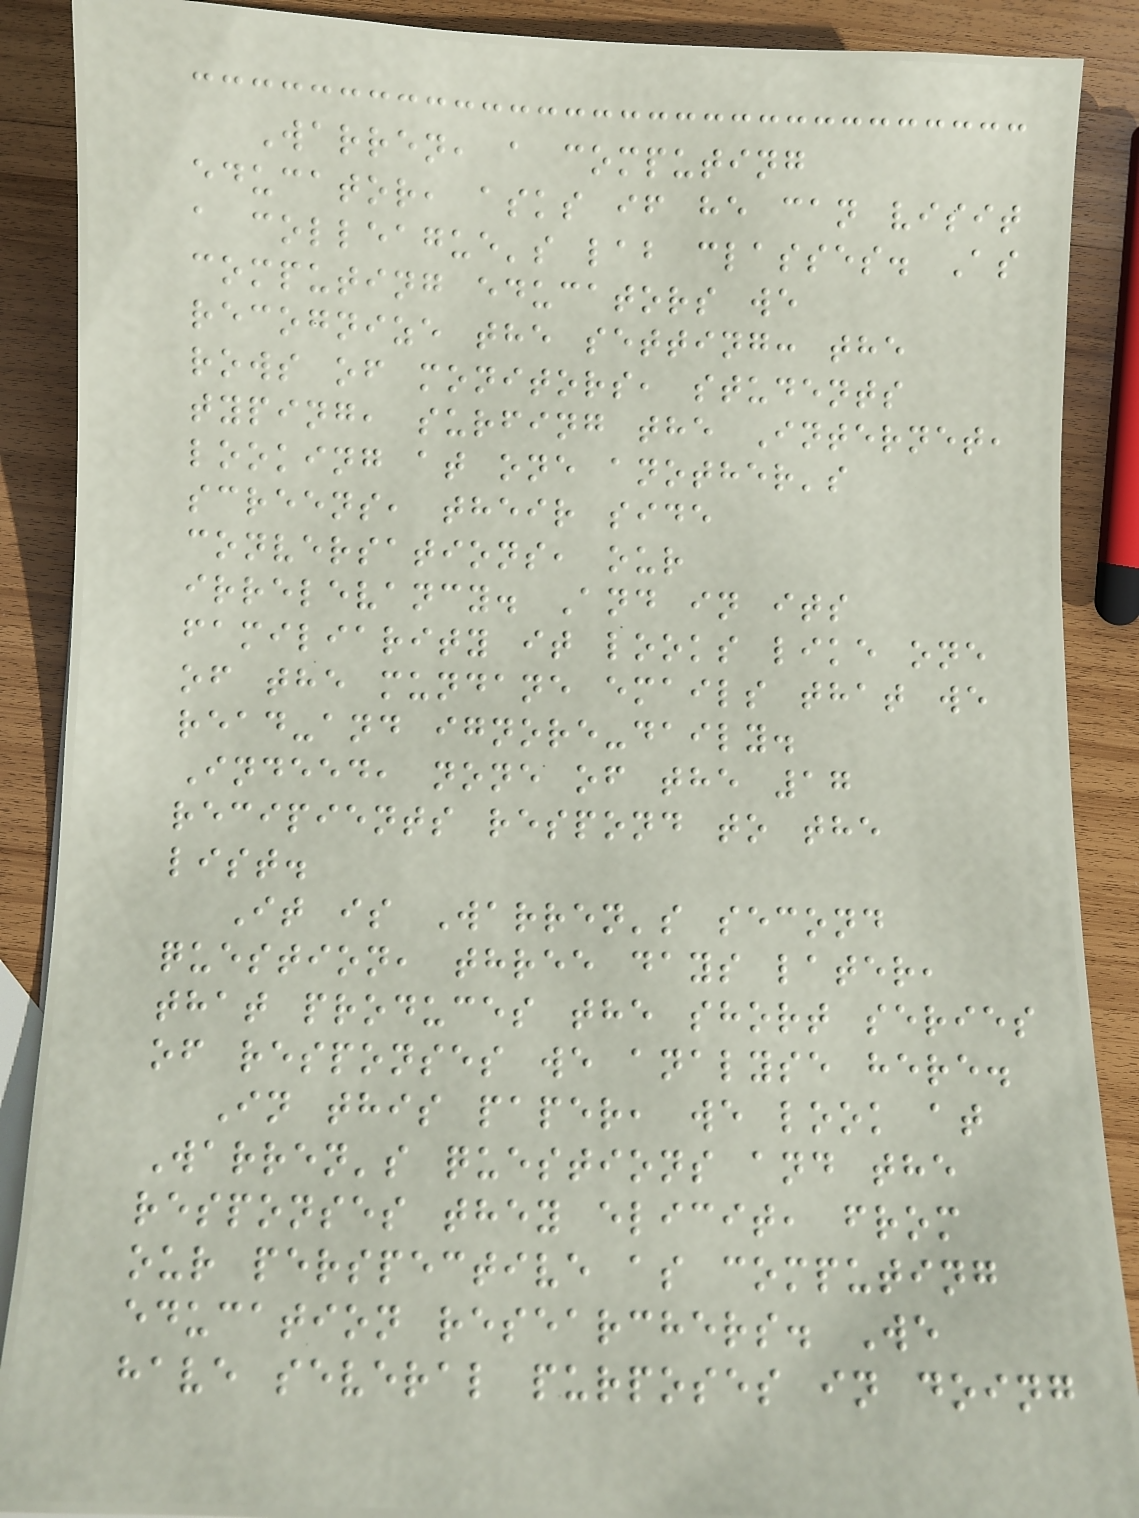Warren, a computing
educator, asks if he can visit
a colleague's lab classes. As
computing educators we
recognize the setting: the
rows of monitors, students
typing, surfing the Internet,
looking at one another's
screens, their side
conversations, our
irrelevancy. And in its
familiarity it looks like one
of the mundane emails that we
read-and ignore-daily.
Indeed, none of the 17
recipients respond to the
list.
It is Warren's second
question, three days later,
that produces the short series
of responses we analyse here.
In this paper, we look at
Warren's questions and the
responses they elicit, from
our perspective as computing
education researchers. We
have several purposes in doing
